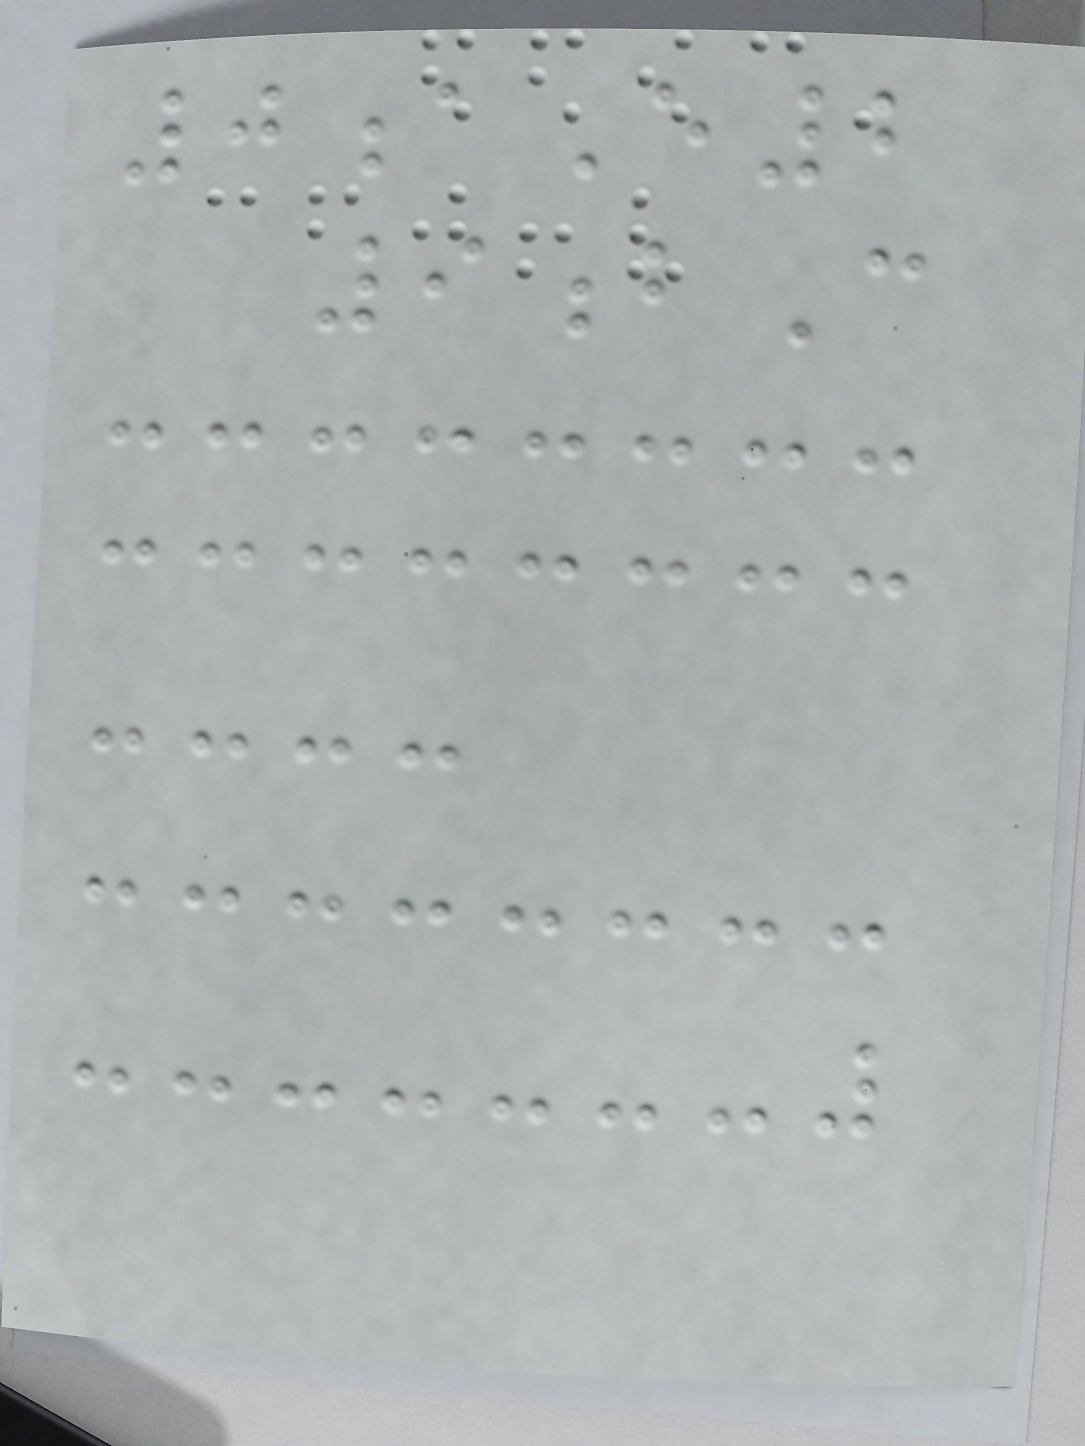0aE2
9bC
